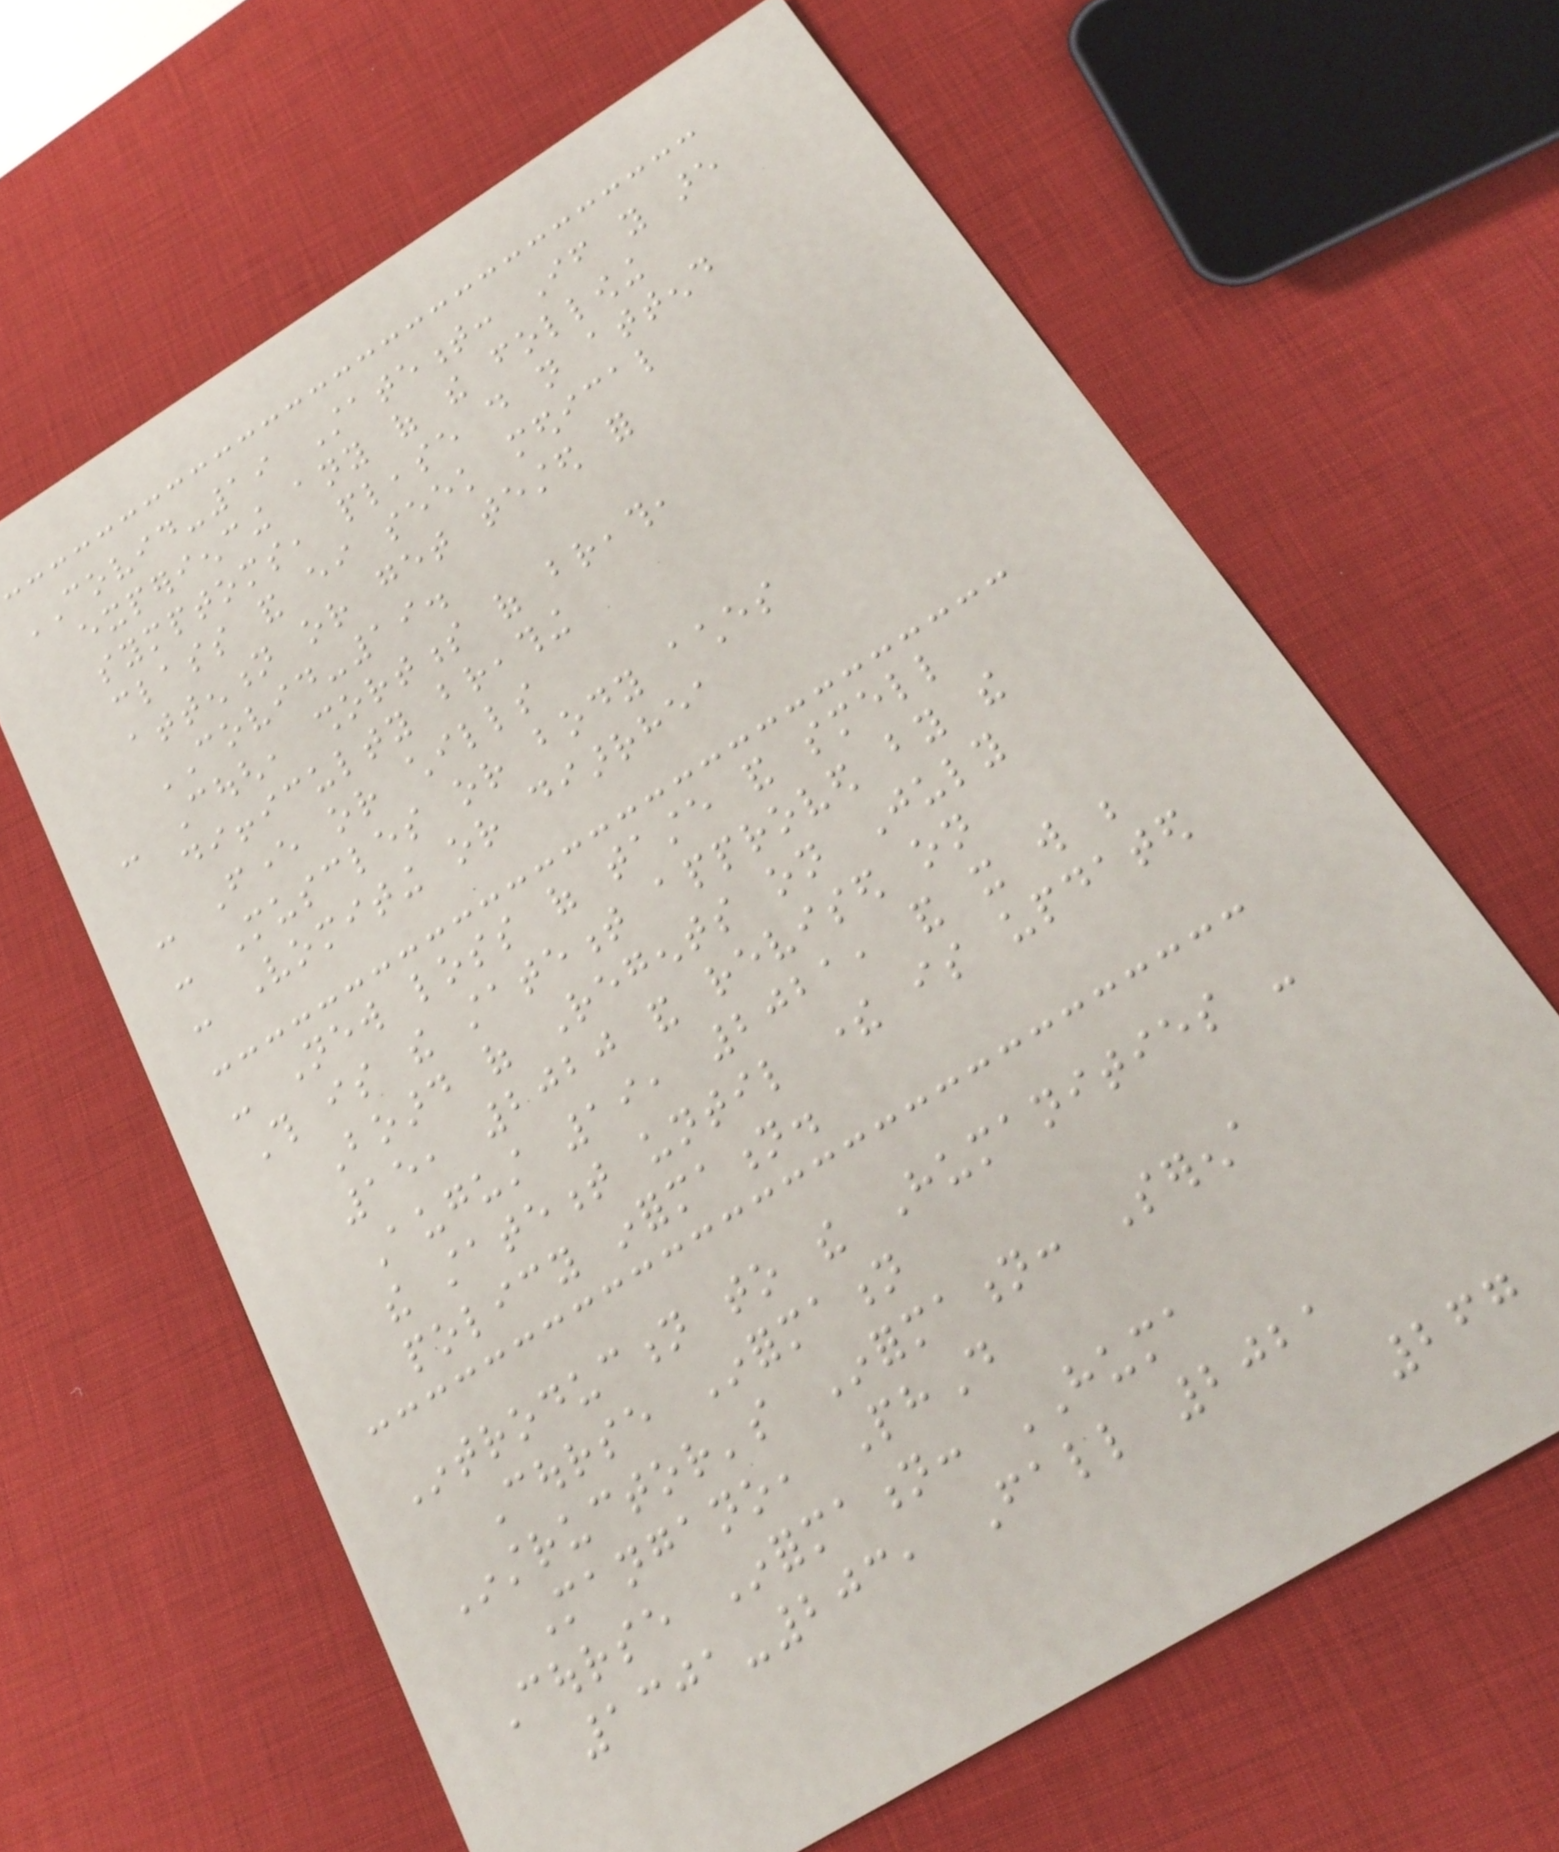COVID-19 Statement: If you are
experiencing any of the following
symptoms, please do not attend
class and either seek medical
attention or get tested for
COVID-19.
- Cough, shortness of breath,
difficulty breathing
- Fever or chills
- Muscles or body aches
- Vomiting or diarrhea
- New loss of taste and smell
This is the statement approved by the
Board of Regents on July
15, 2020 and revised on
August 19, 2021, and it will be
the statement until there is updated
policy information.
Introduction to the Humanities -
Course Information
Instructor's Information: Serena
Mangano, PhD
Course Information: HUMA
1301-203, Fall 2021
267
